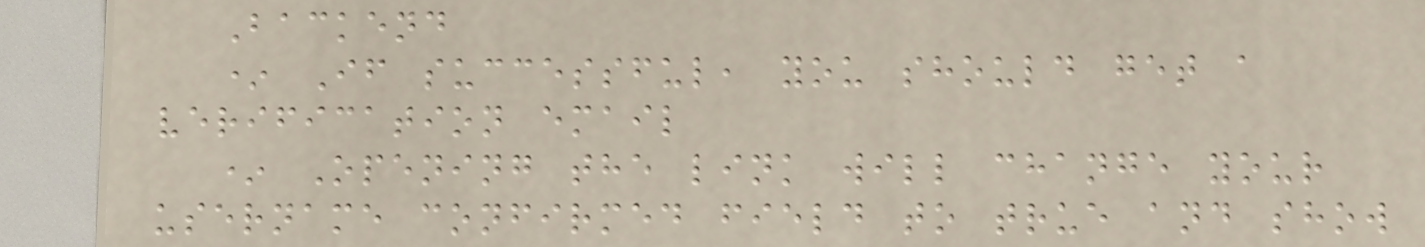Backend
* If successful, you should get a
verification email
* Opening the link will change your
username confirmed field to true and show
